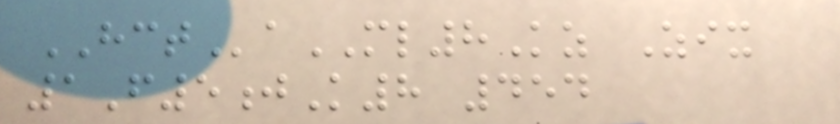HCTaML8Kz Zix
1F5jK8 454
